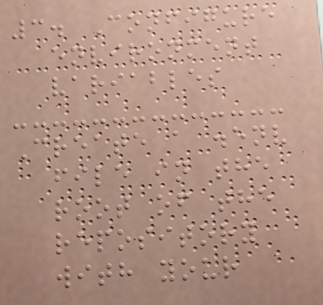3. Configure
environment
variables
Create a .env
file in the
root of the
repository
with your
